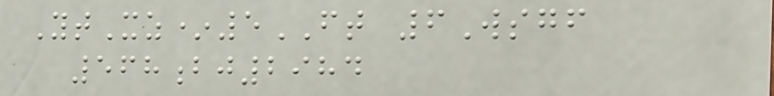YtXz*5FT 6Wsgf
568bj2984
